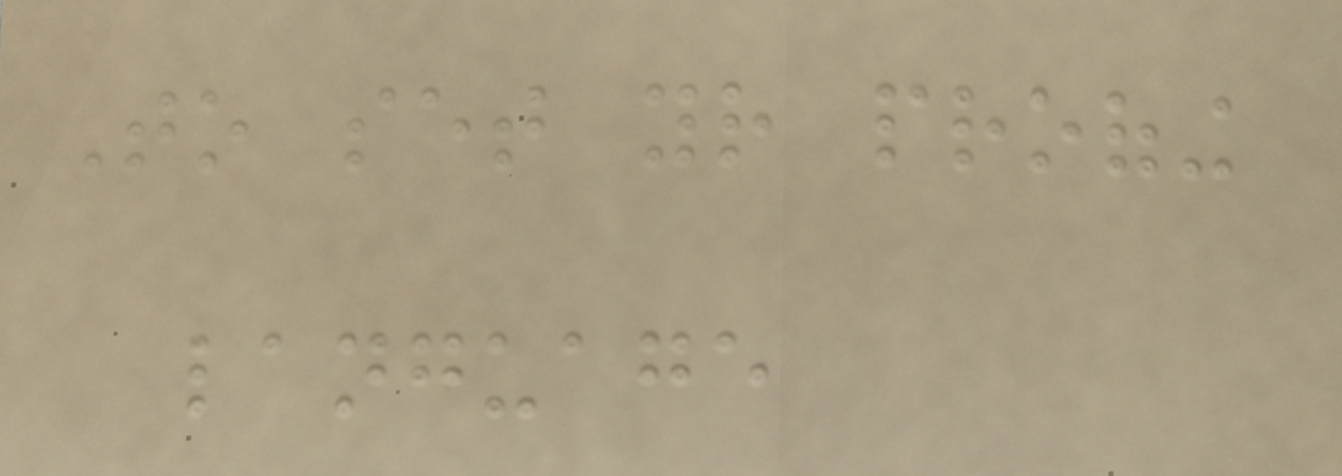To set your proofing
language
